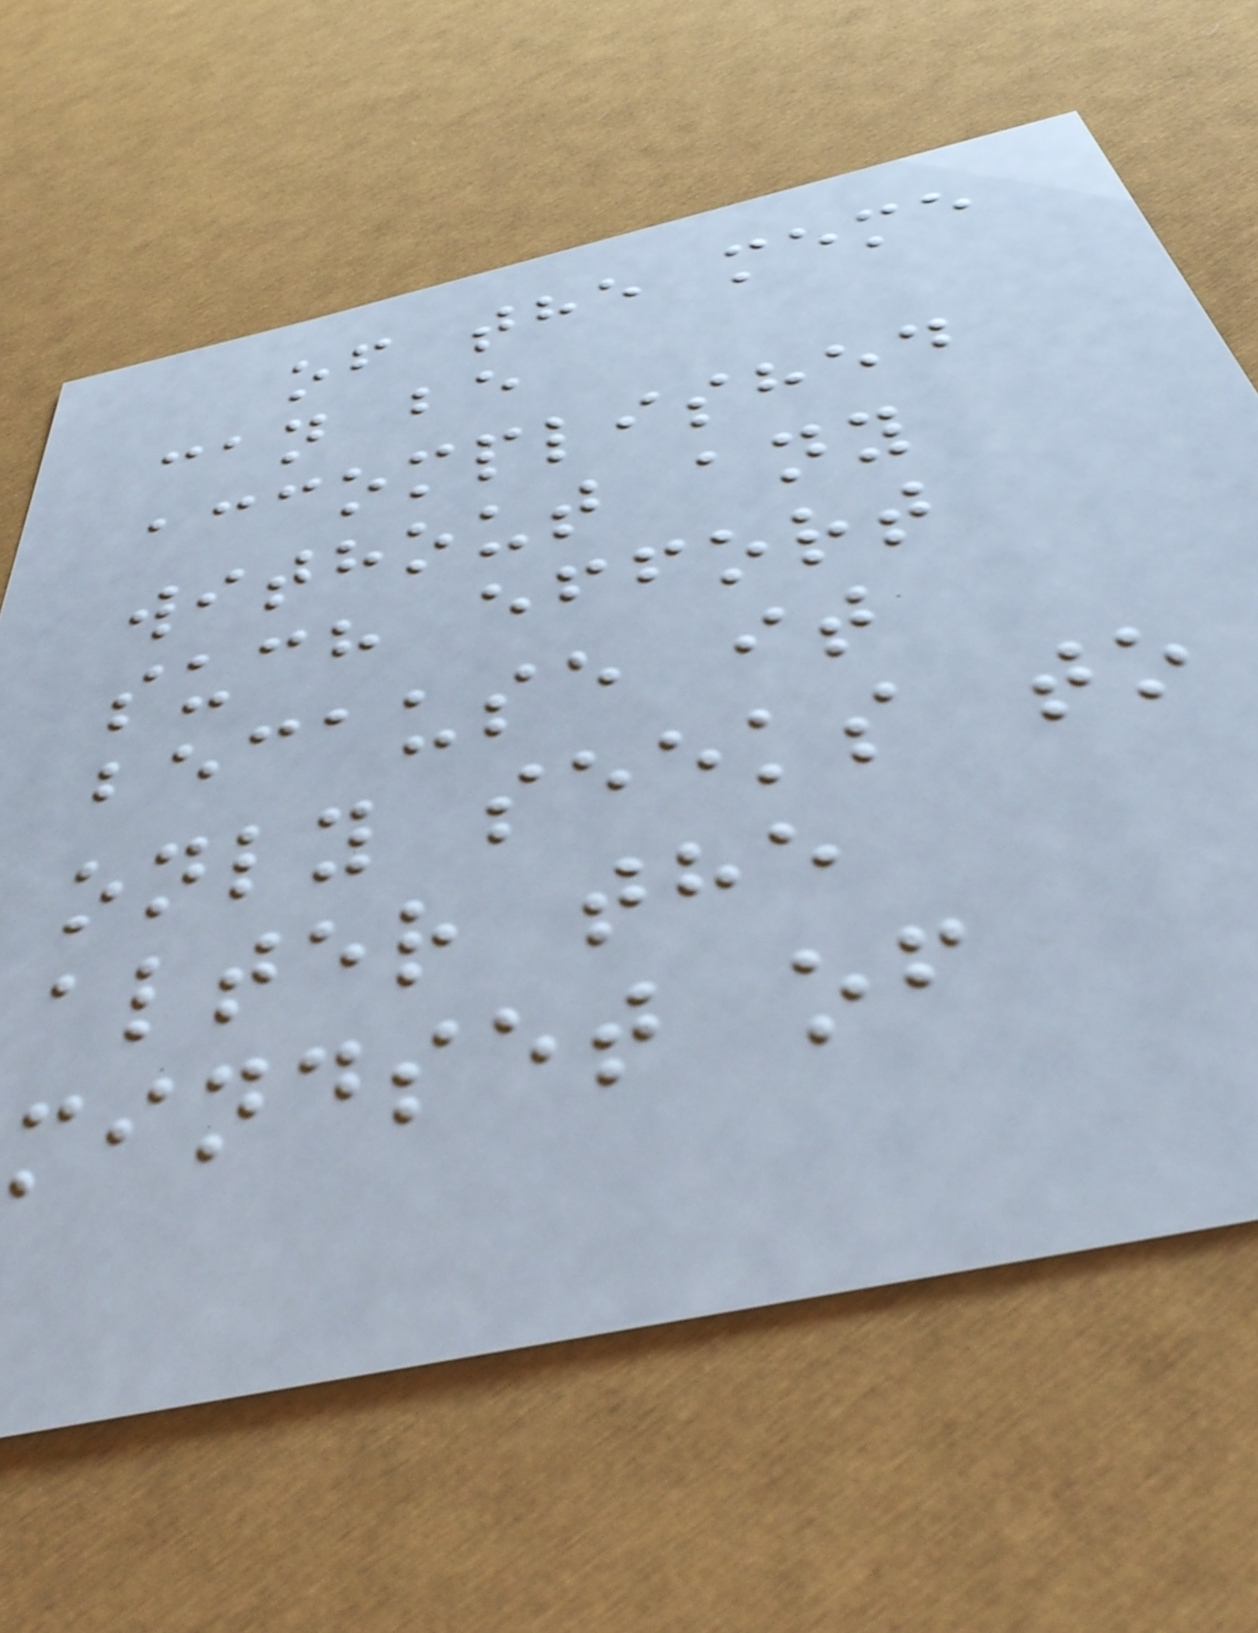of the meme
can be
accomplished
without any
such effort
because it
only seeks to
alter the
mindset of
